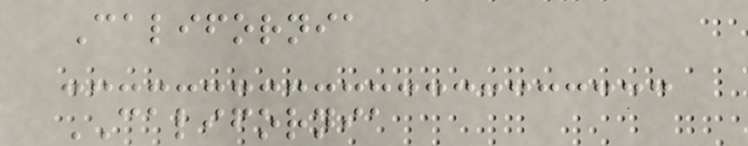California
CALIFORNIA
